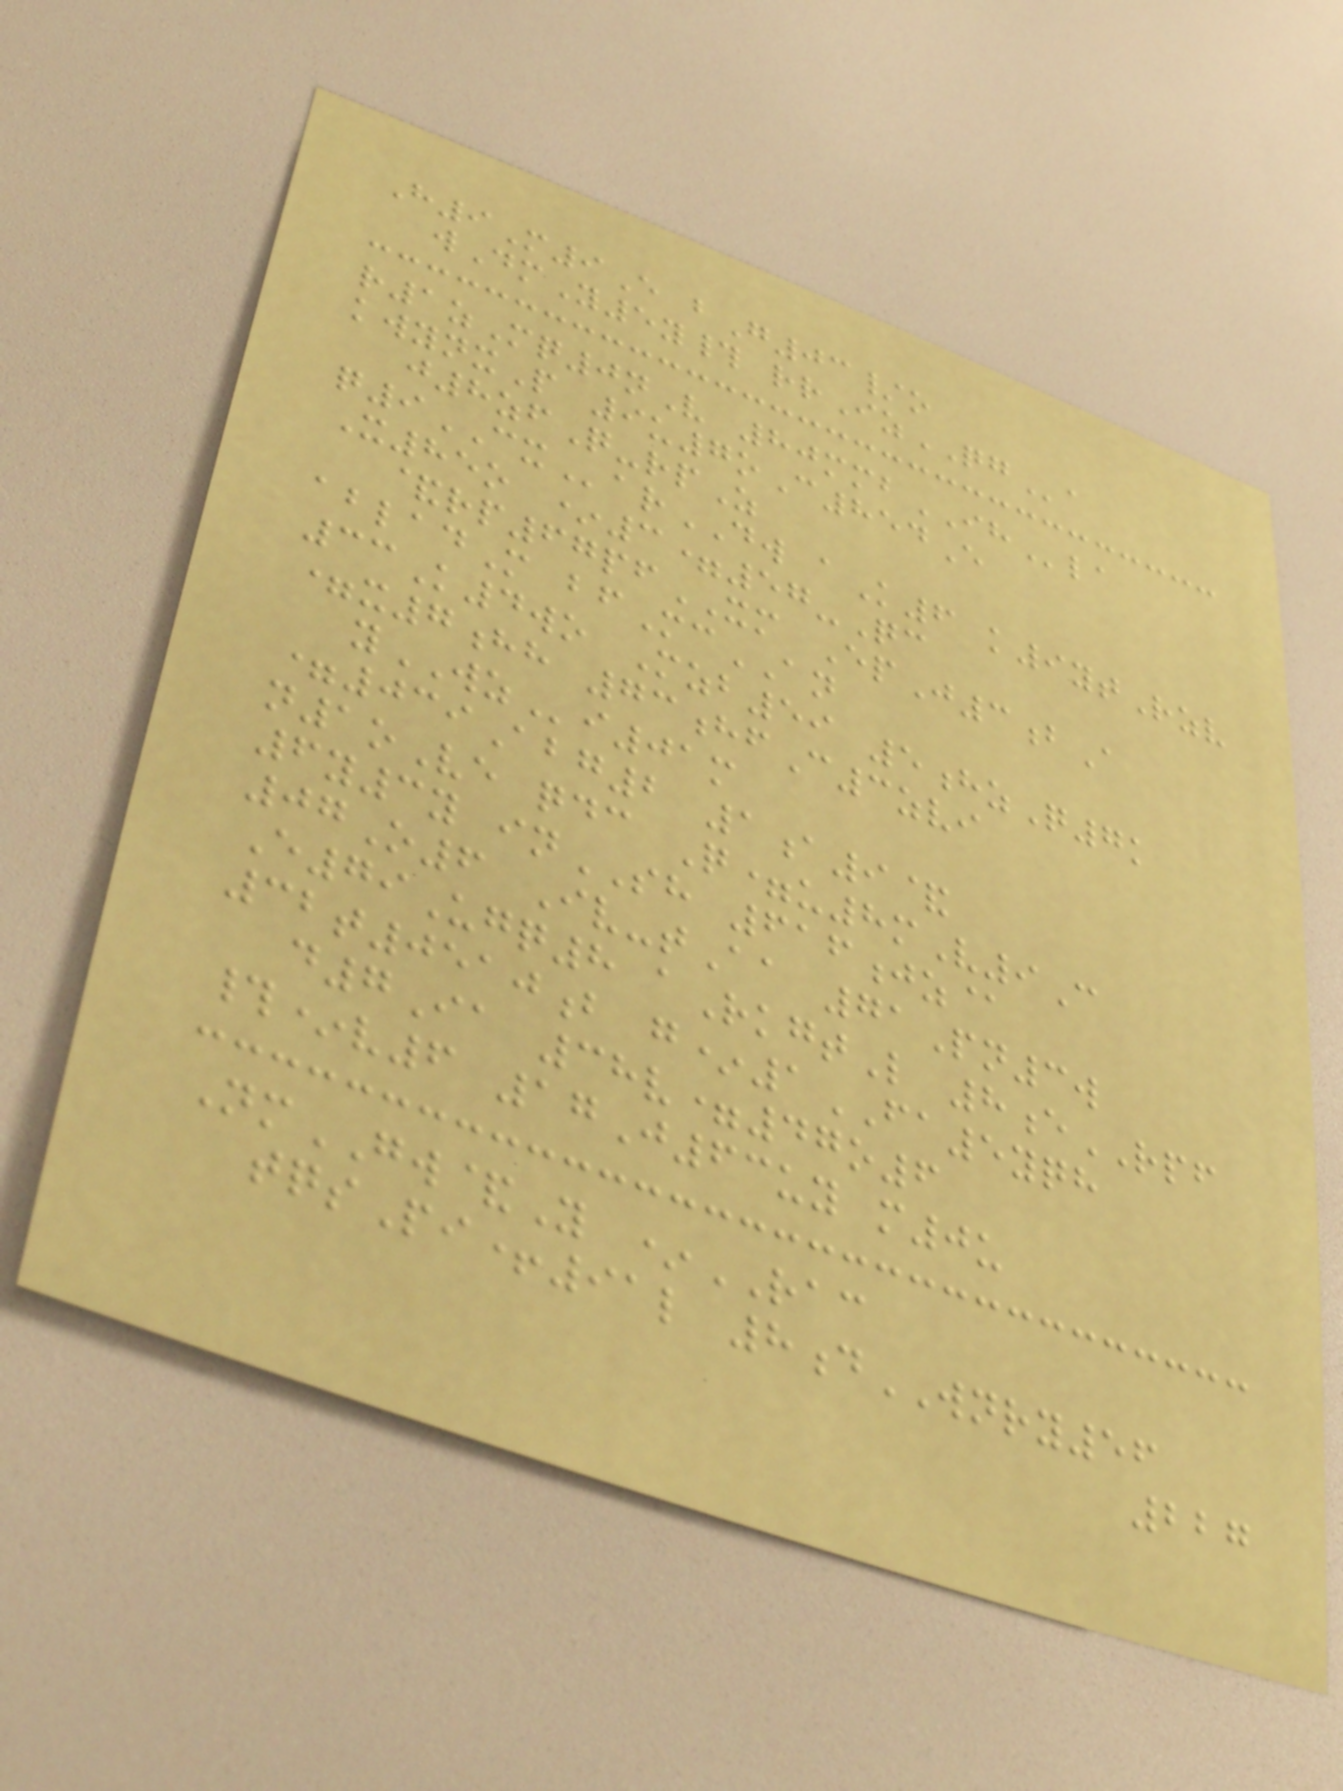H9M9E bG03/o
wDmY5y# rrIzQGa
r1zMq0nV 80mmbIHla
kwynxP 9u7oC854E
j8zfQ-rpZ
q9CXarDW aK6 k9ytRzv
X85o *3=57-Qc
&rp67pfXM EpJ3bA
abladM bfMcAN
33K4wo Mzb59 5hzQ7k
=x7hh 73hfC3zvi
yWZi01m
=039Abg2 1a9&
n1oVe qdc Q=u8mV9C
6y3y inSH 616jz@
07O6 Iv-tAa 71Pn3w
E79Ugq8 aRkgtL 8eRPF
32t0510b g*1FA5yqh
d7Ia 38v=47o6
#*v6 17J63uy m0u
NmGW&Y *RAC
tqsPi+91l 8dWNRY56
227
